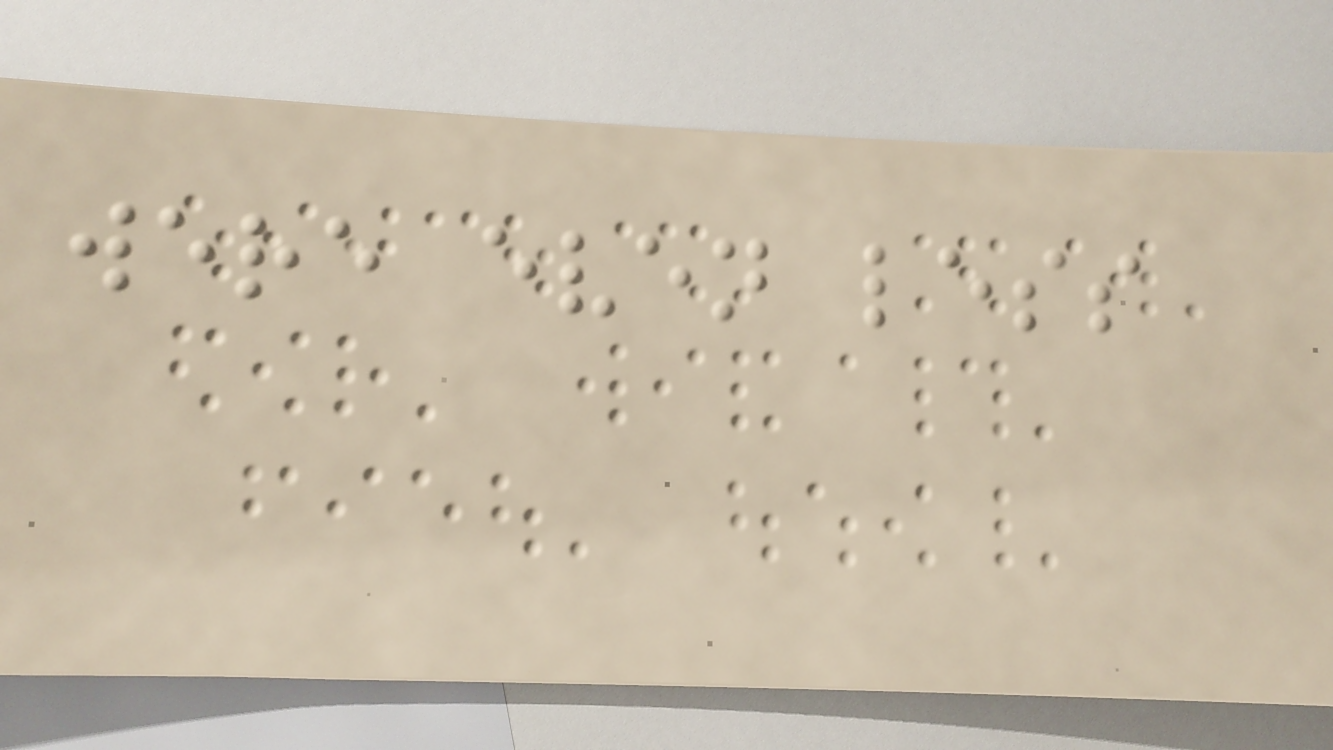were even less
